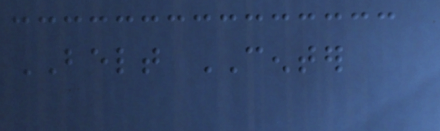BELT CENTER
